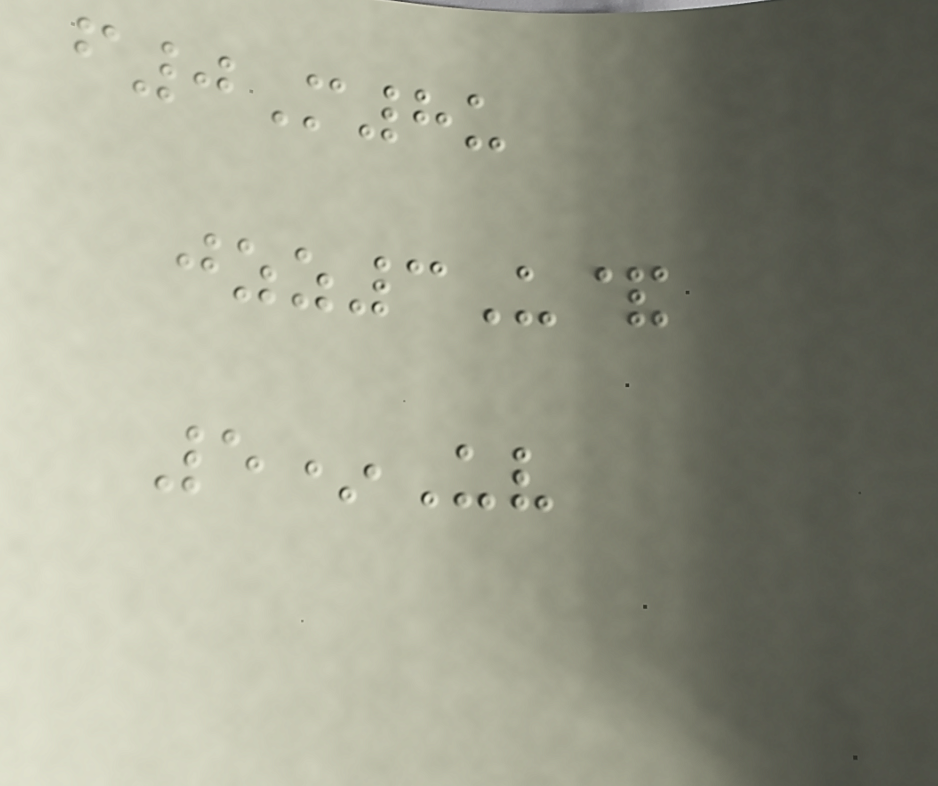f0M8u
jzz3U&
5*Uv
